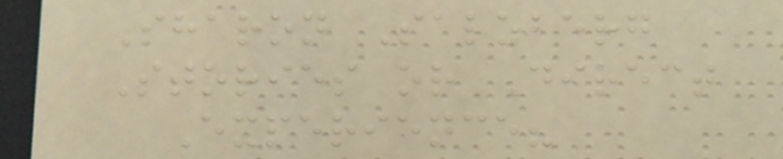Sharon Salzberg
Stories or Direct
Experience?
